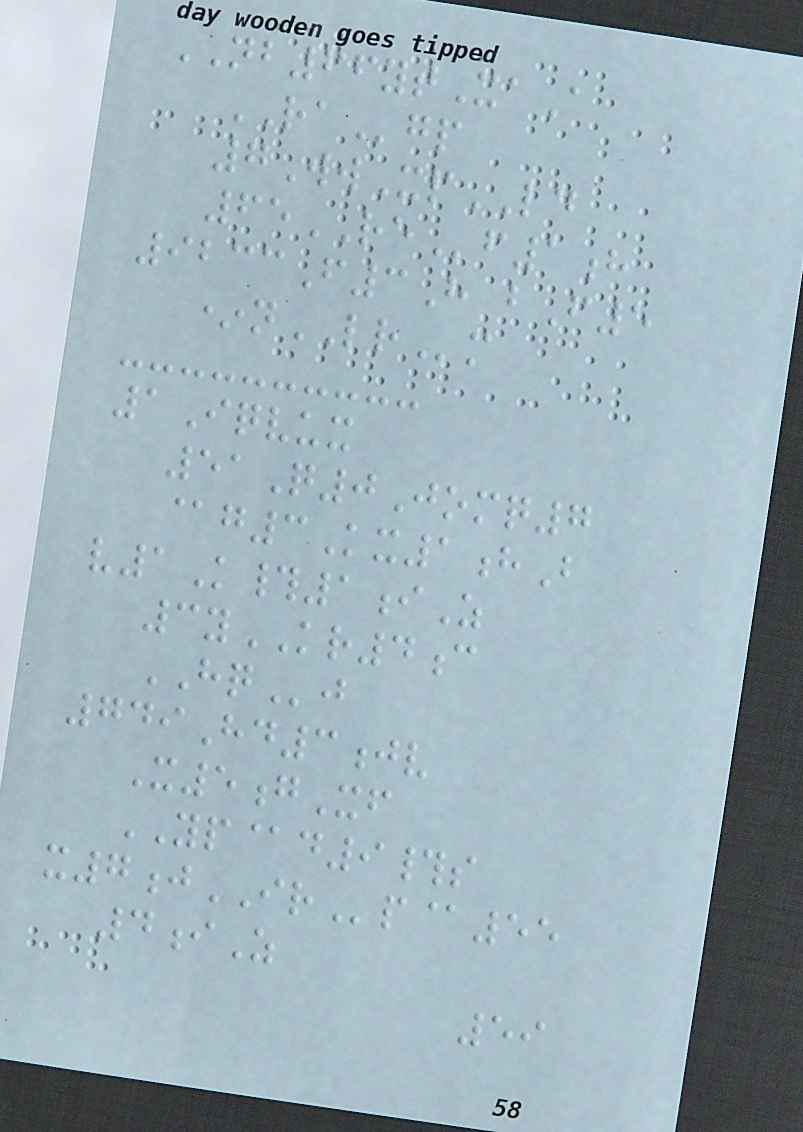NB66ytXaA
RAgp
7WwXpLD
65REf1h
9233F3H bF5
*nLRm
1Iqvux
51Q0Jomq7
@g3Kx1hB
v1K#1iZ
3yKR4c
HQj
749Hd3jv
X5gXf
YP@d9#s
x7jIRp@55
4iZ
59
